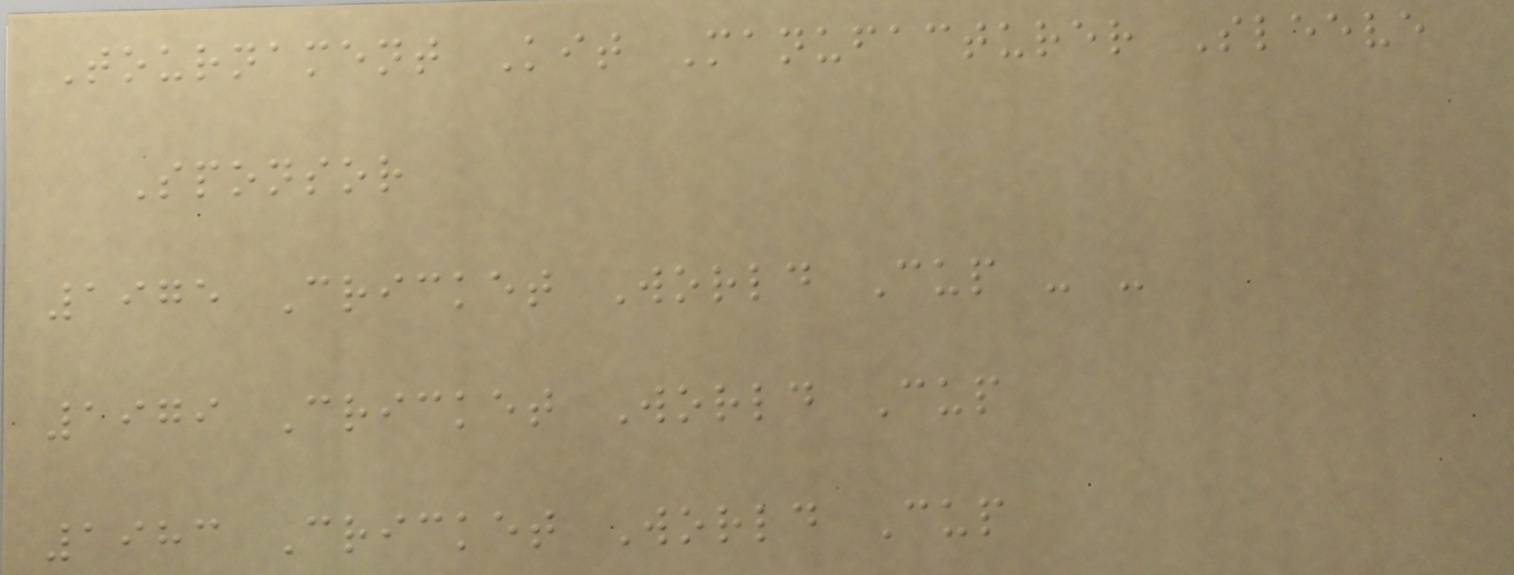Tournament Kit Manufacturer Sleeve
Sponsor
1975 Cricket World Cup - -
1979 Cricket World Cup
1983 Cricket World Cup
